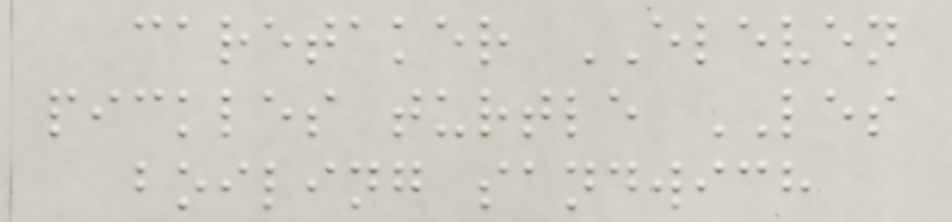caretaker ELEVEN
pickles turtle LES
boiling sandwich
